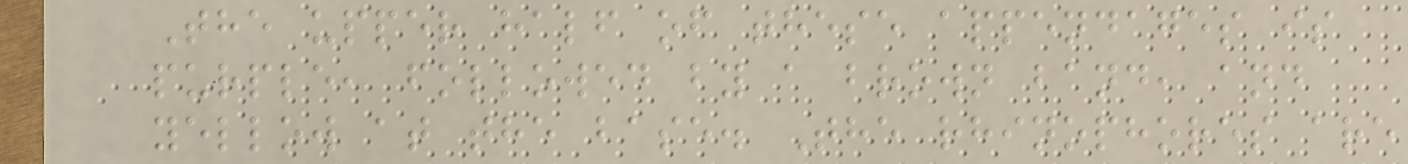The upper half of these appendages is
purple, followed by a brown band, and
yellow at the base. The rhinophores are
